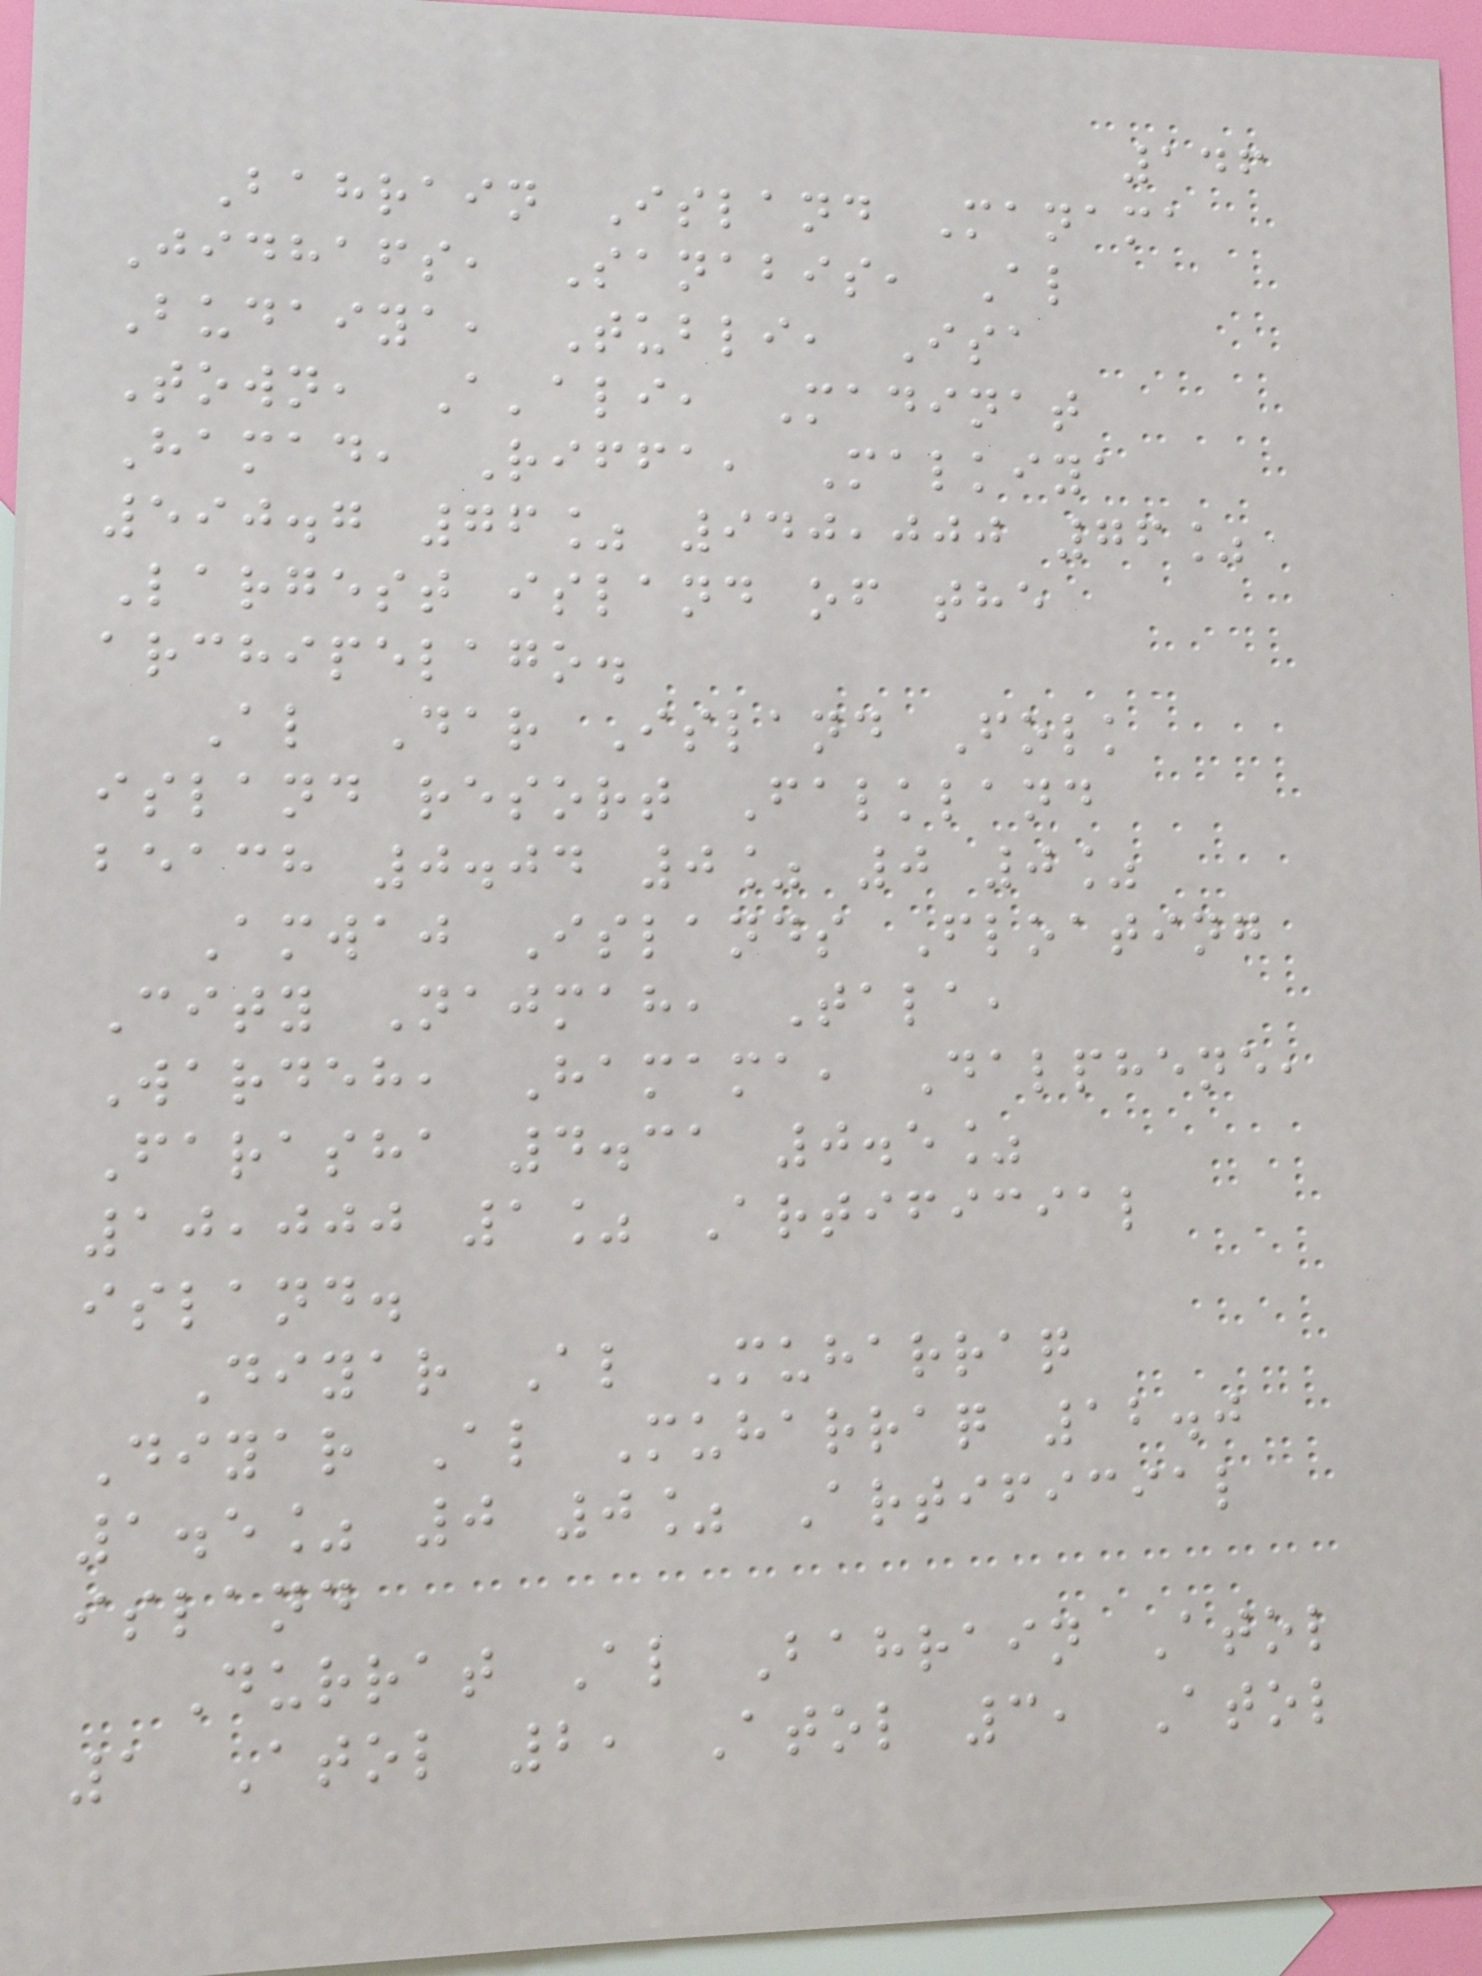146
Bahrain Island Manama
Jidhafs, Sanabis, Al
Budaiya, Tubli, Isa
Town, A'ali, Madinat
Hamad, Riffa, Malkiya
590.7 76% 940,000 76%
Largest island of the
archipelago.
Al Dar Island Folk
island resort Falkland
beach 0.04 0% 0 0%
Amwaj Islands Floating
City Najmah, Tala,
Wardeh, Hamama, Dalphene,
Farasha 4.31 0.5%
10,000 1% Artificial
island.
Diyar Al Muharraq
Diyar Al Muharraq 12.0
1.5% 0 0% Artificial
island
Durrat Al Bahrain Atol
1 Atol 2, Atol 3, Atol
